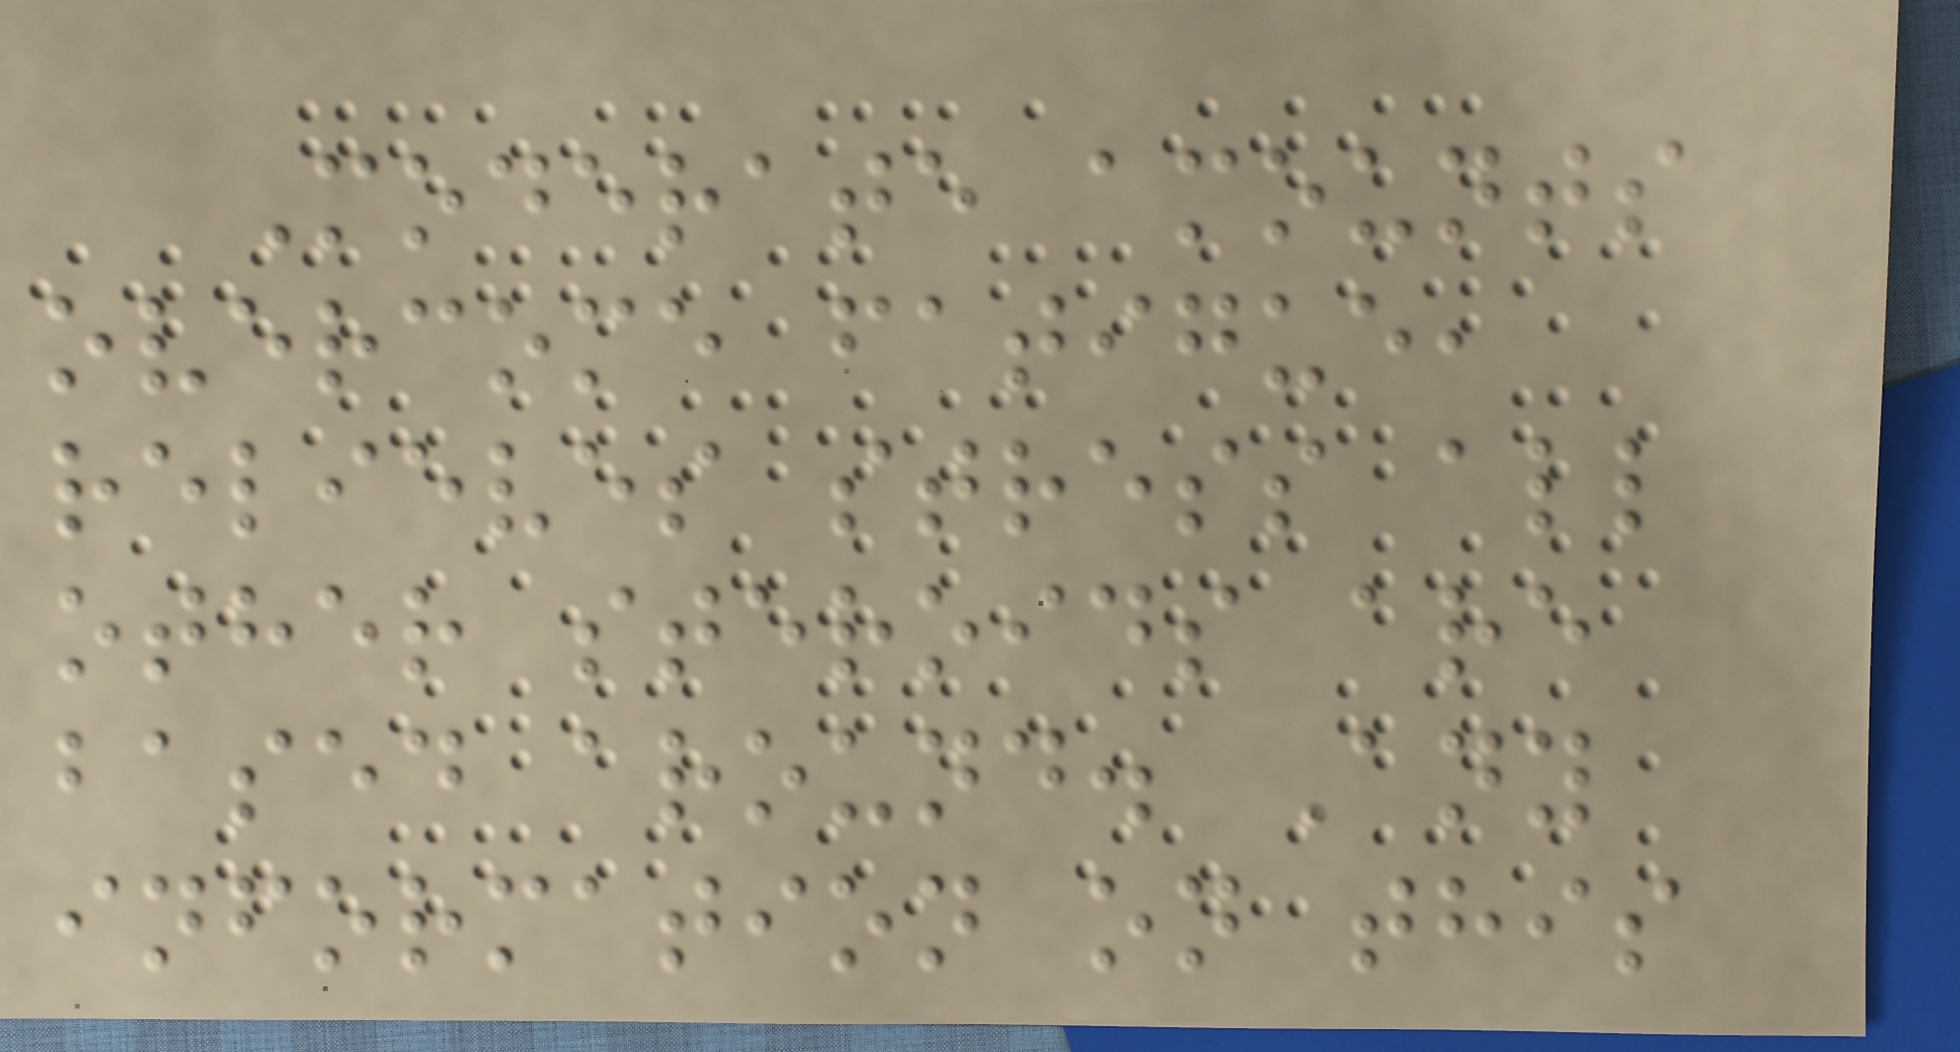Moderate amounts
overcome fatigue,
relieves stress all
other steroids are
based around. Any
information on this
